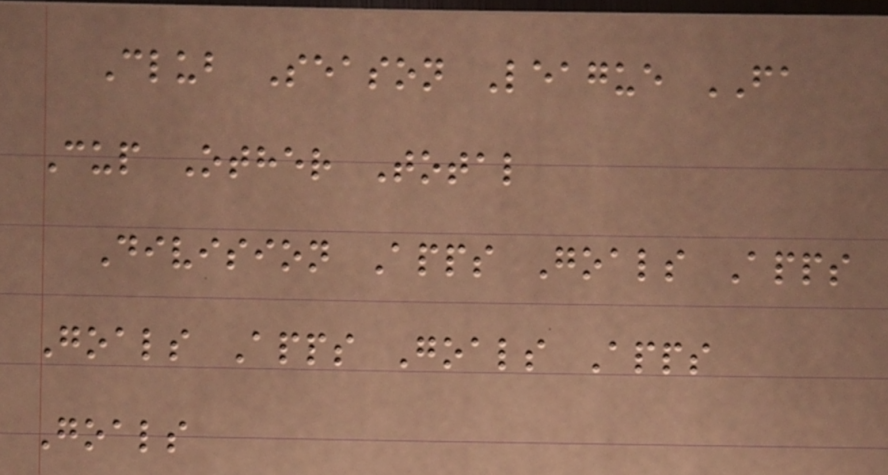Club Season League FA
Cup Other Total
Division Apps Goals Apps
Goals Apps Goals Apps
Goals
